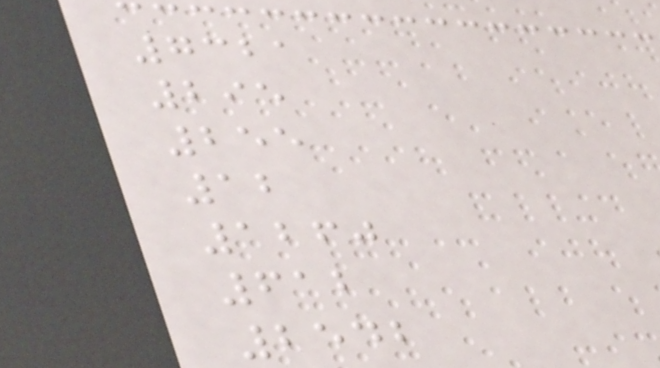7321
295
255
12
1260
612
2542
